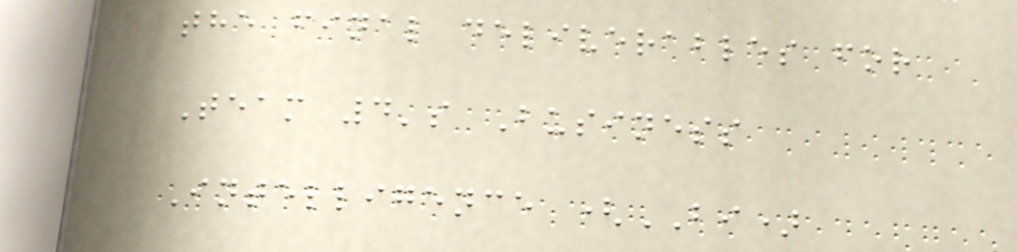the final deliverables for
Team 4's Business
Intelligence (BI)
